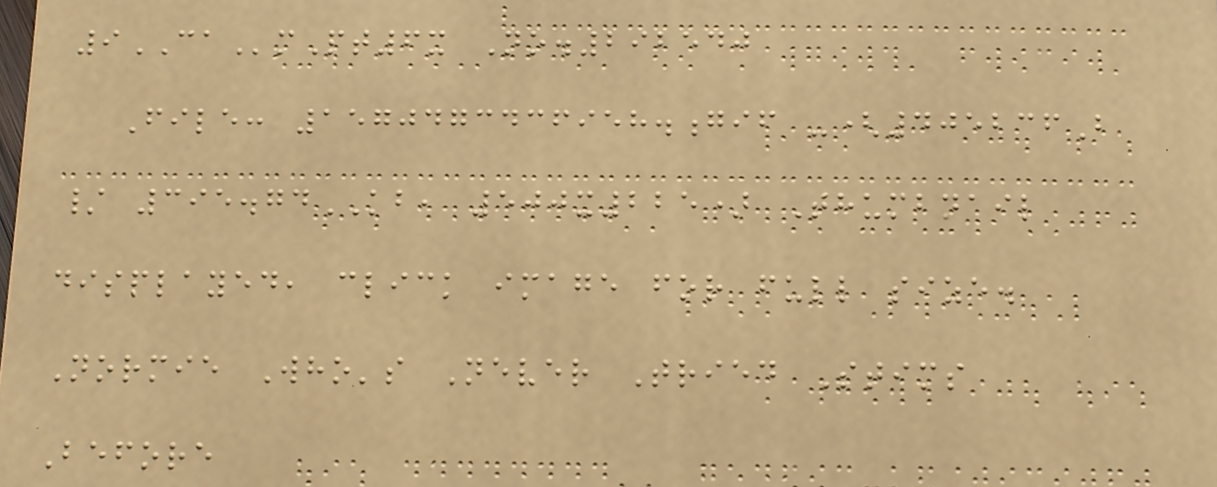9CAmPt6x No.292540
File: 1570473436958.gif -(405236B
/ 395.74KB, 500x225) Thumbnail
displayed, click image for full size.
Normie Who's Never Tried Stims
Before
